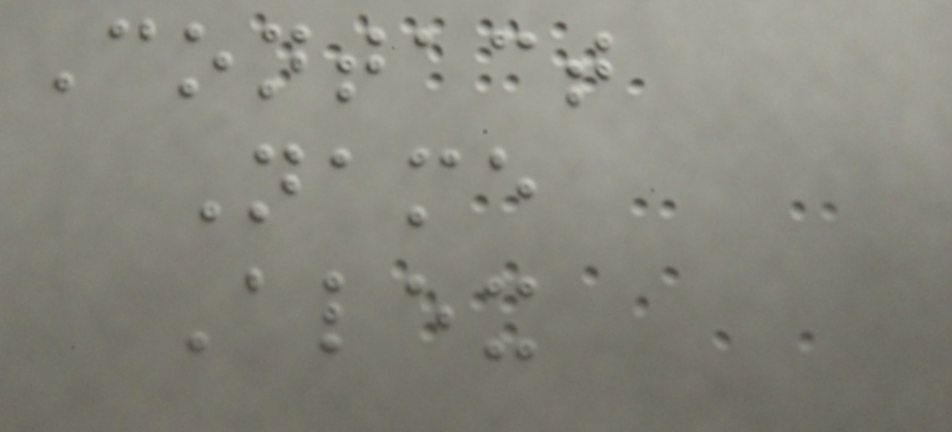Contact
Name
Alex
